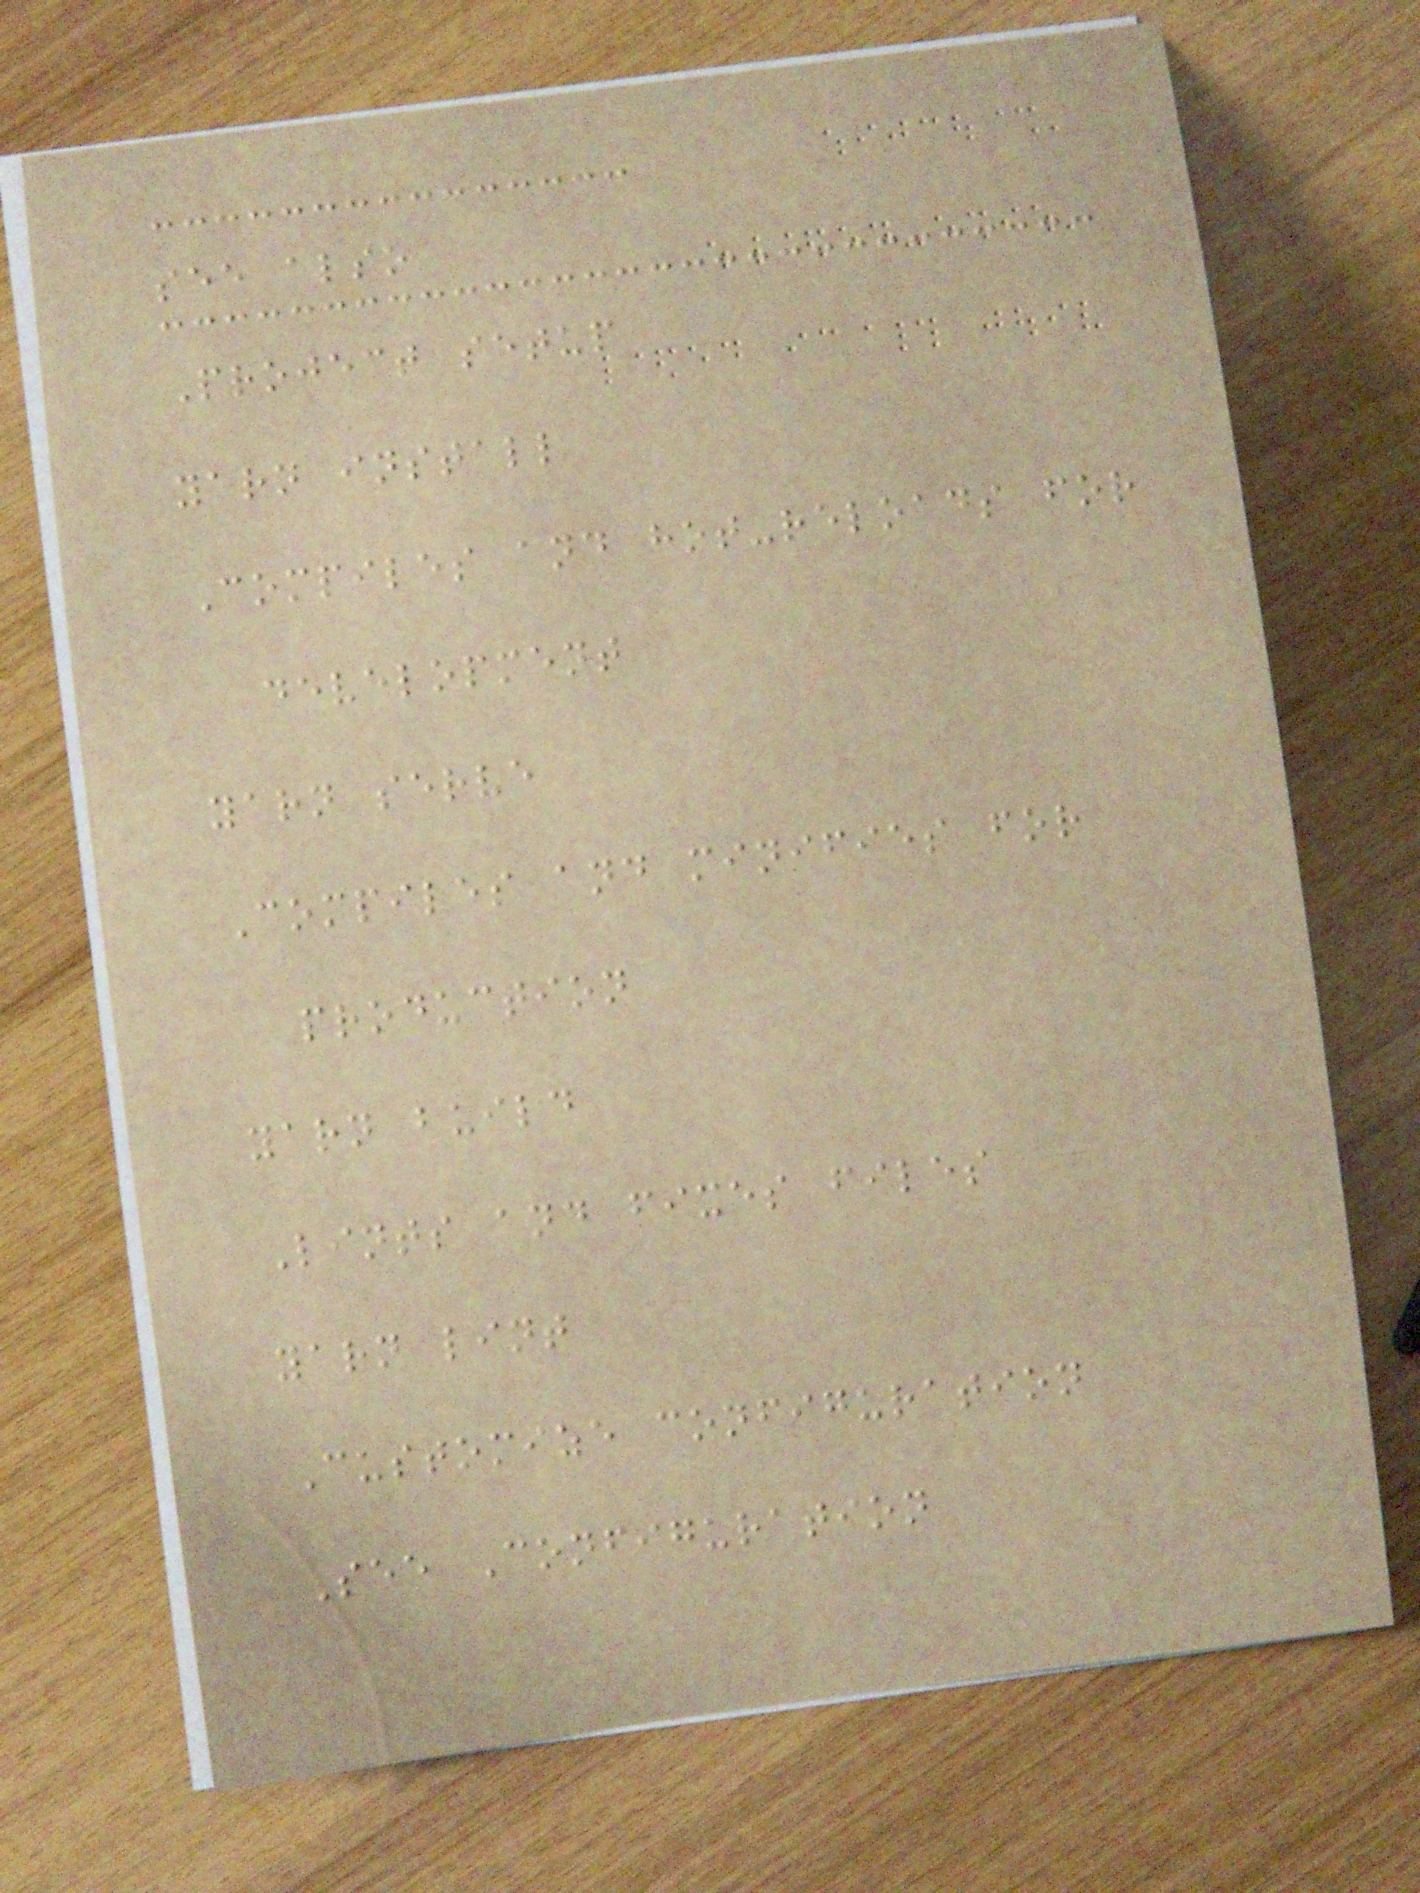see also
Project setup
yarn install
Compiles and hot-reloads for
development
yarn serve
Compiles and minifies for
production
yarn build
Lints and fixes files
yarn lint
Customize configuration
See Configuration
